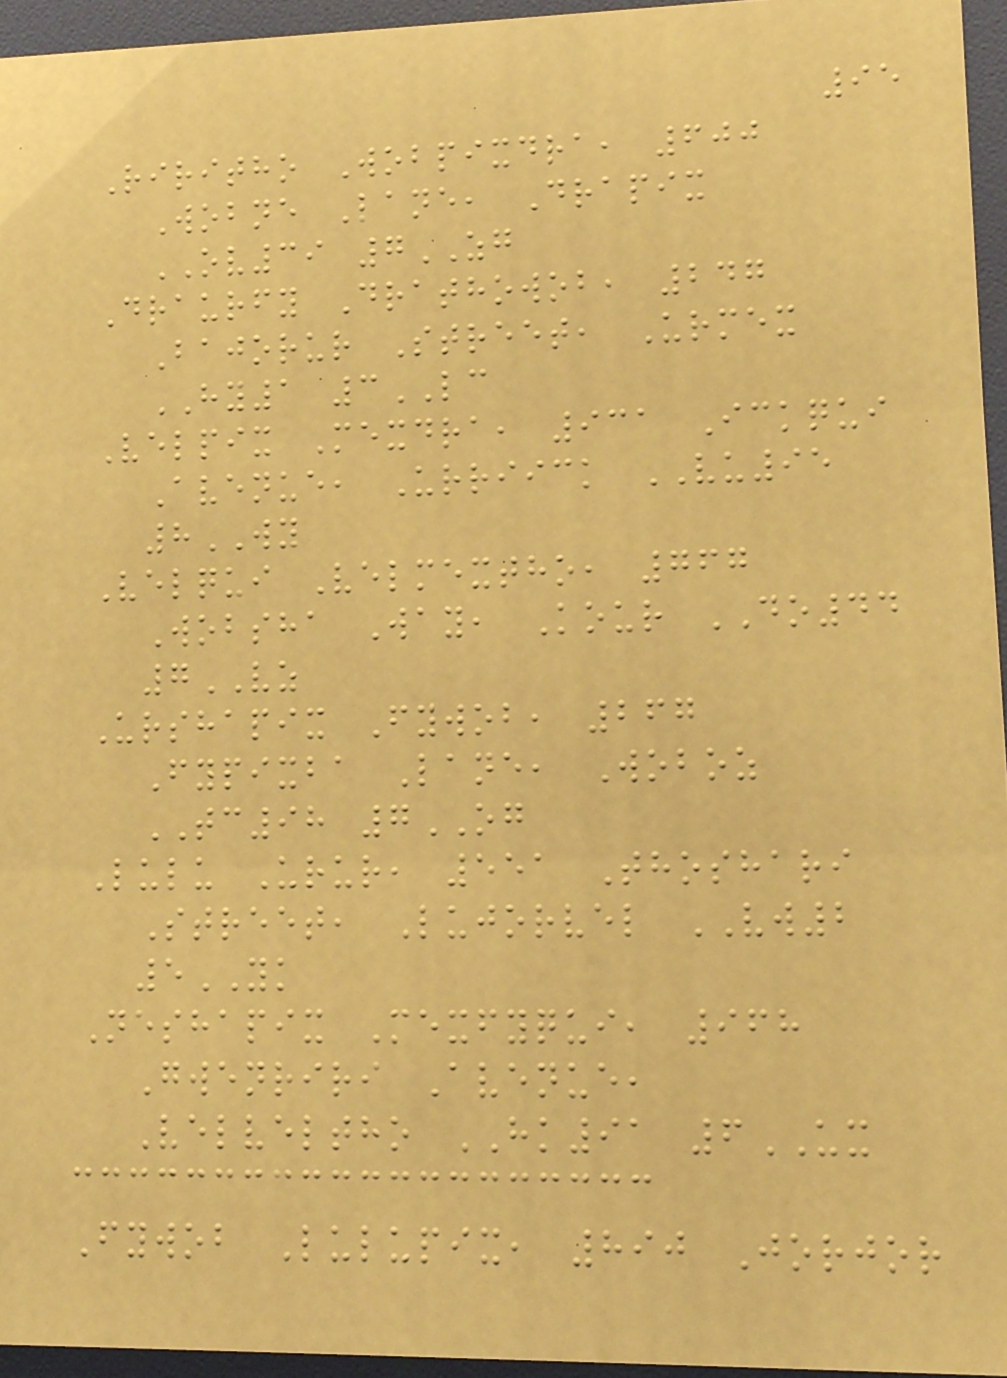95
Riritho Wobpixdra, 600
Wobne Lane, Drapix
OV39 7ZG
Draurfy Drathowob, 247
Bajorur Street, Urmex
HY1 3LC
Velpix Mexdra, 931 Ickqui
Avenue, Urriick VU95
8WY
Velqui Velmextho, 767
Wobsha Way, Kour DO44
7VZ
Urshapix Fywob, 267
Fypixba Lane, Woboz
TC98 7OG
Lulu Urur, 551 Thoshari
Street, Lujorvel VW2
5YK
Neshapix Mexfyqui, 968
Gwenriri Avenue,
Velveltho HK91 6UX
Fywob Lulupix, 890 Jorjor
